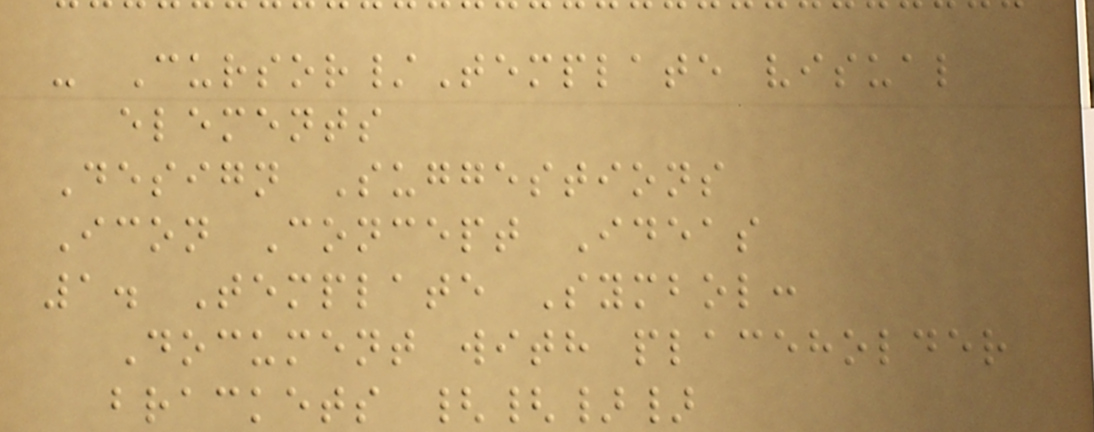- Cursor/Template visual
elements
Design Suggestions
Icon Concept Ideas
1. Template Symbol:
Document with placeholder
brackets {{}}
